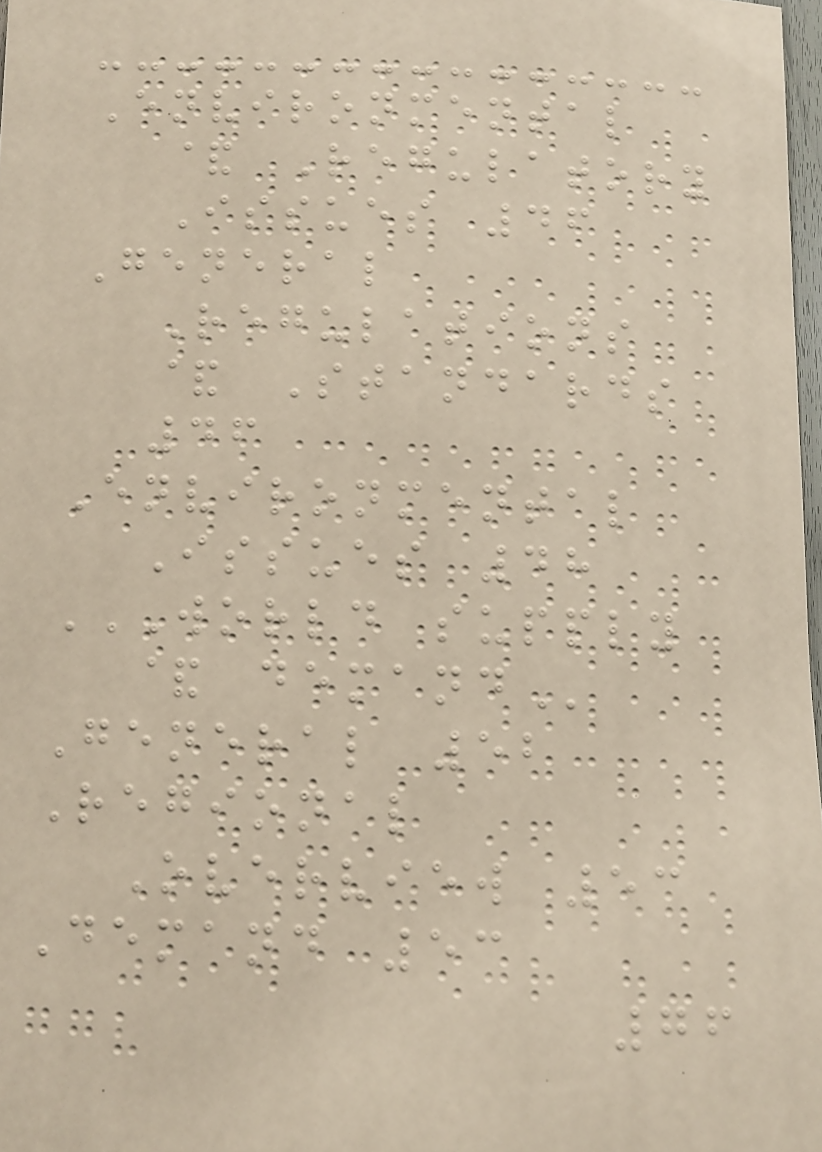Environmental
& Regulatory
Issues 46
General
Regulations
& Standards
46
Environmental
Issues 48
WORLD SUPPLY
& DEMAND
General 52
Regional
Overview 53
Demand 53
76
